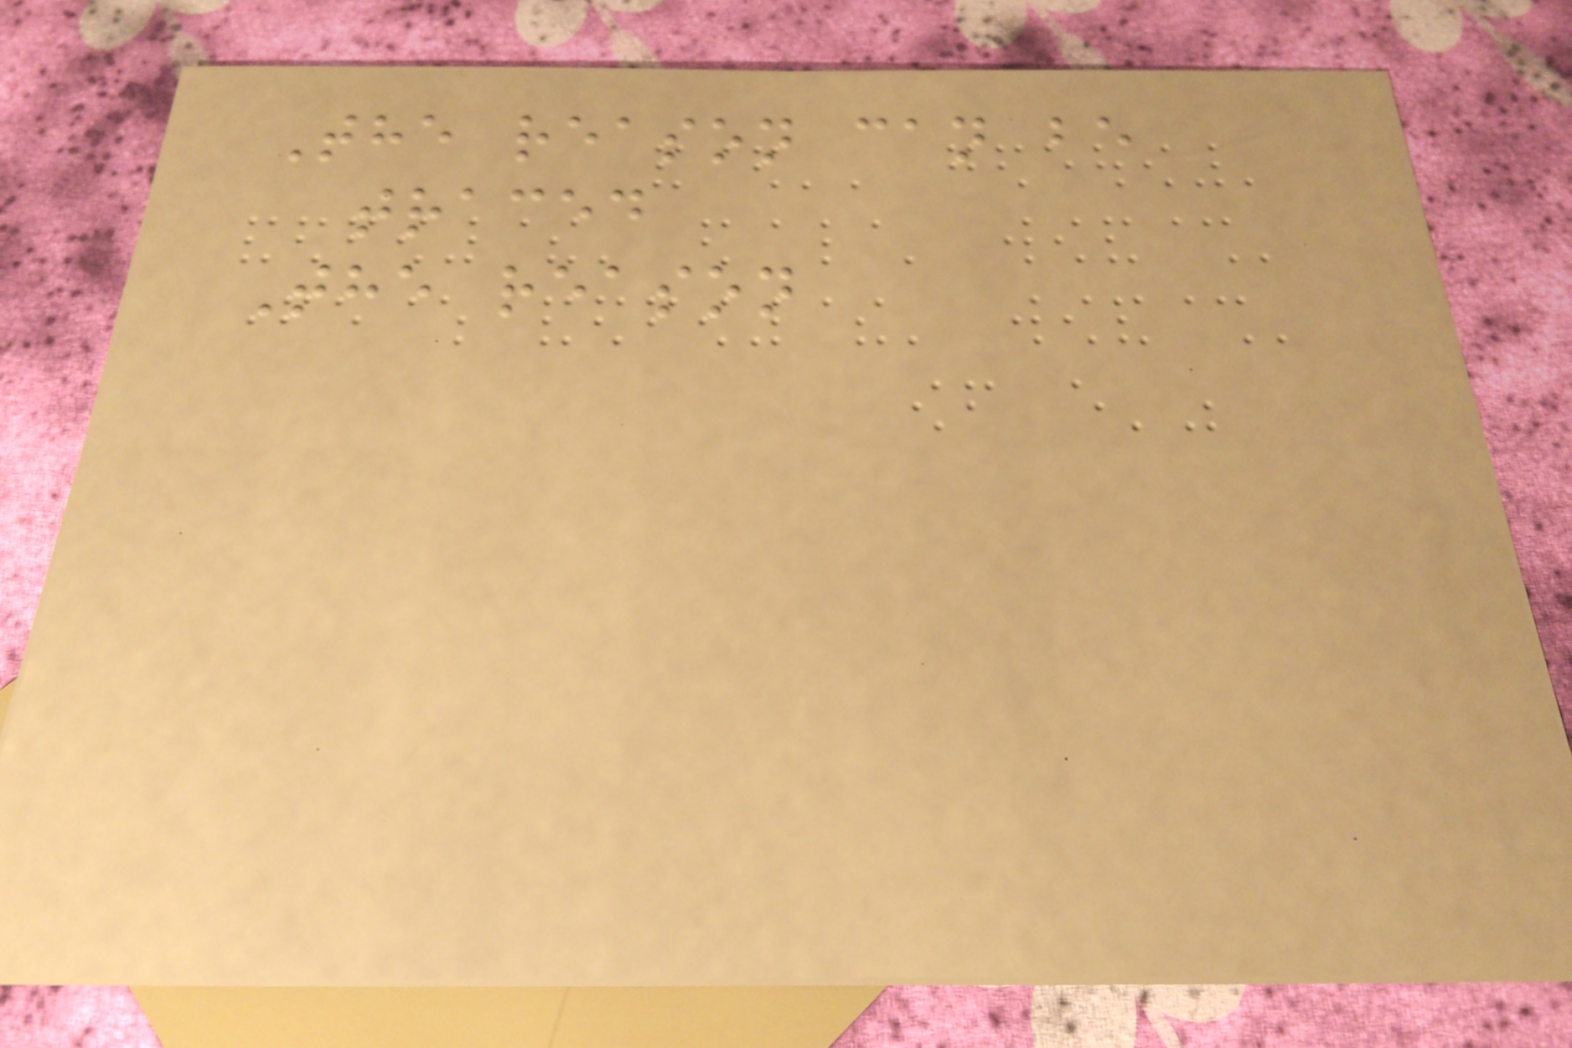The reason can be
traced
The reason
